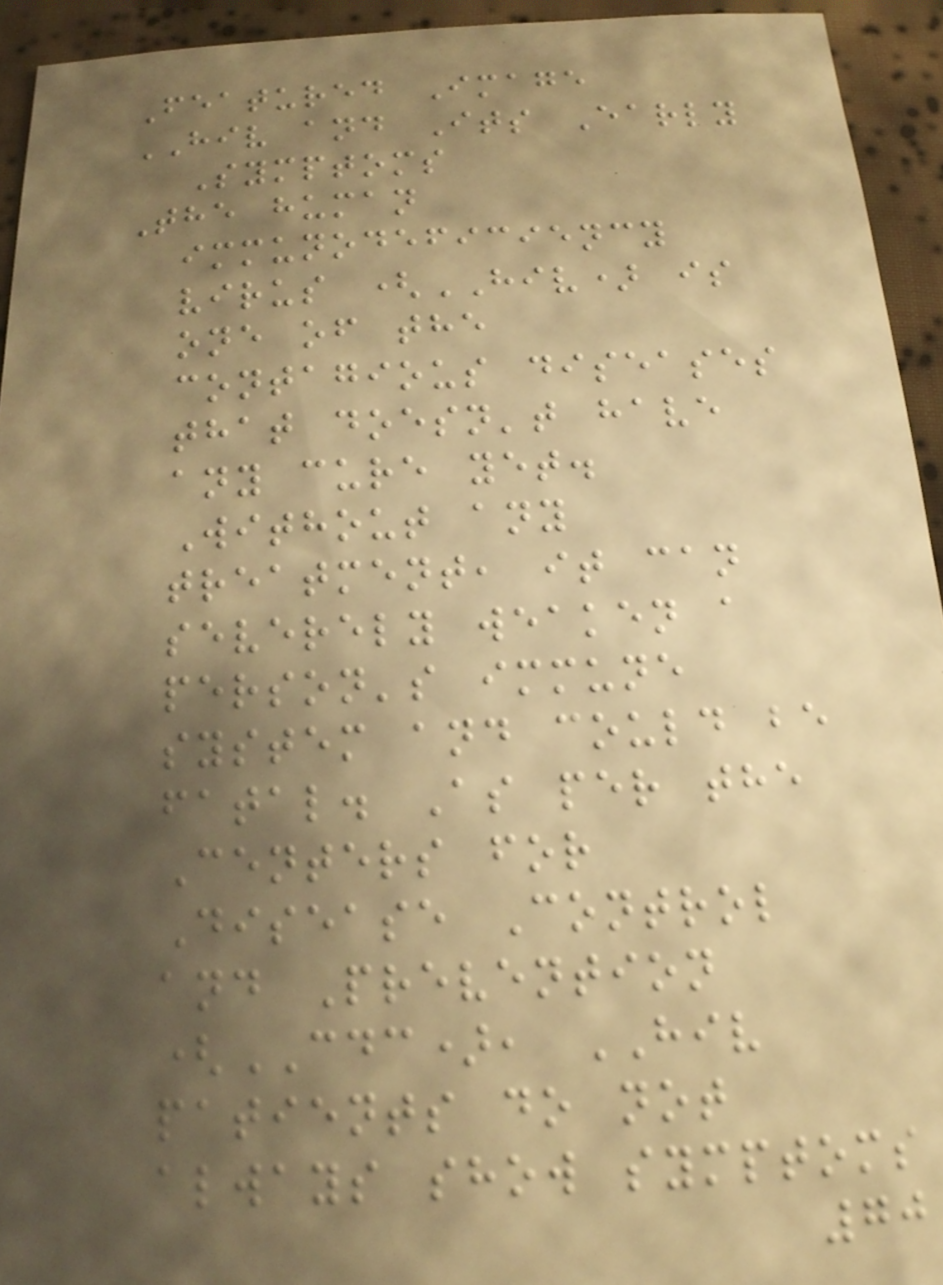Featured Image
HIV and Its Early
Symptoms
The human
immunodeficiency
virus (HIV) is
one of the
contagious diseases
that doesn't have
any cure yet.
Without any
treatment, it can
severely weaken a
person's immune
system and could be
fatal. As per the
Centers for
Disease Control
and Prevention
(CDC), HIV
patients do not
always show symptoms
70
